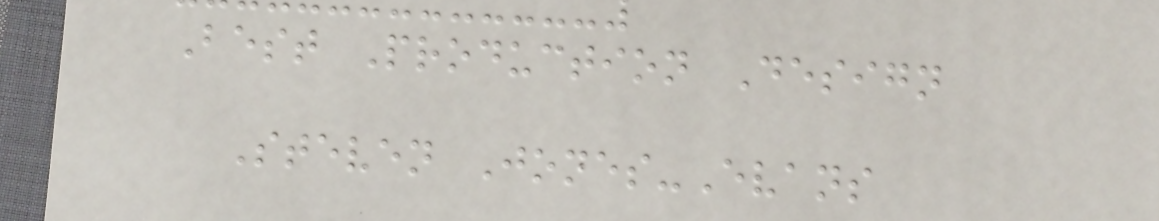Best Production Design
Steven Jones-Evans
